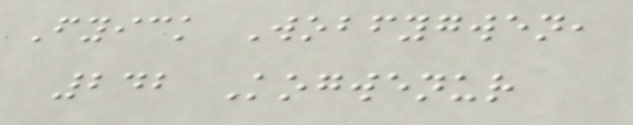Fyick Wobfygwen,
242 Kogwenur
